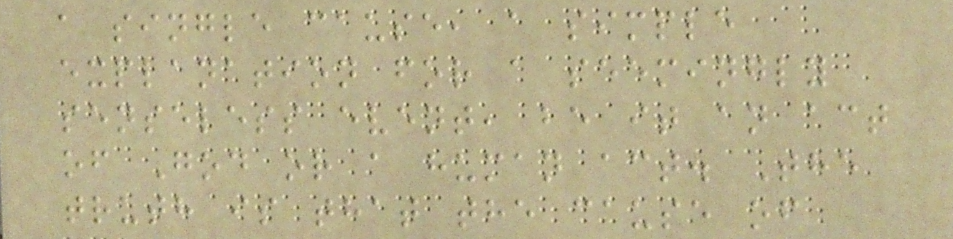a single cause, a simple
explanation for a seemingly
senseless event, be it an act
of God or a human act. The
truth is that the cause of
